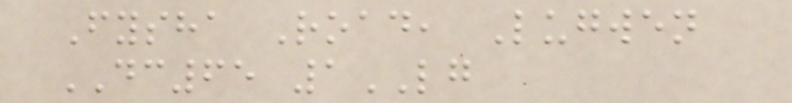Fysha Road, Lugwen
DC65 1LG
